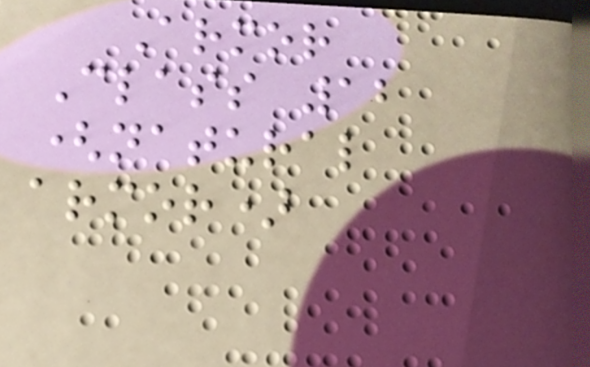Armor
Class 12
(natural
armor)
